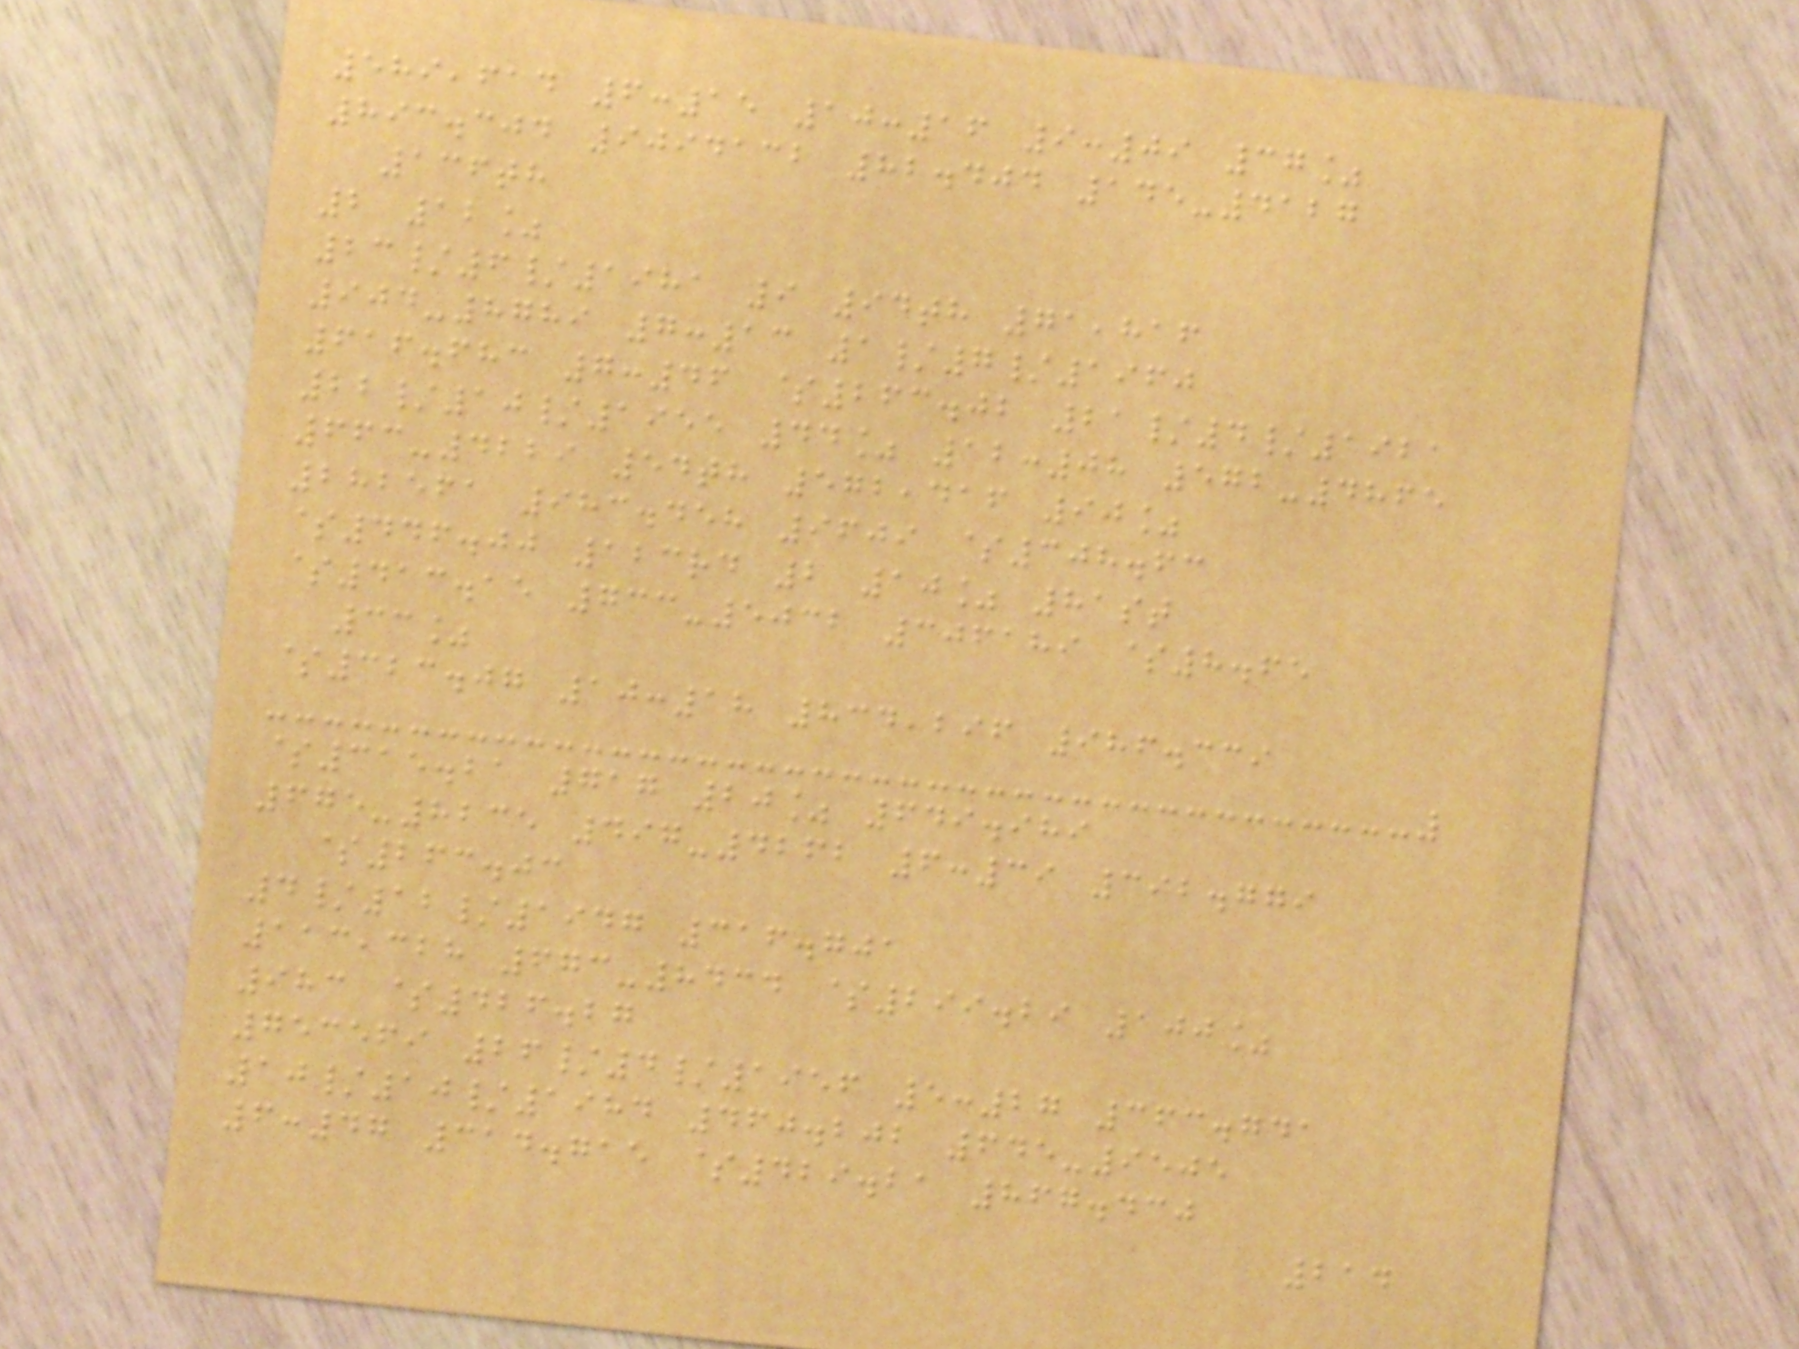589,614 6:15 10:16 9:09 37%
893.304 9094132 82.404 145-4127
136th
2 12%
23/6/1981 9 94th 71,816
904-8789 7:13 1/7/1960
616.683 7:46 $263.02 21/4/1921
22/10/1955 44% 12:08 572-4865
663-4229 54th 572,416 90%
282561 983.458 9609 $308.63
$446.00 123rd 2 10% 81st
$413.15 733-5032 306189 $8.65
33%
$323.07 10:18 834,296 986.339
$315.21 717 20% 649.989
675-8235 497-4262 6:39 392.779
$263.03
4/12/1947 316.701
113,328 673-8434 $299.29 100%
983 $426.27
753569 26/4/1956 5:27 363.741
10/10/1984 460.202 645-9505
6:47 314.715 $429.21 867.430
214
